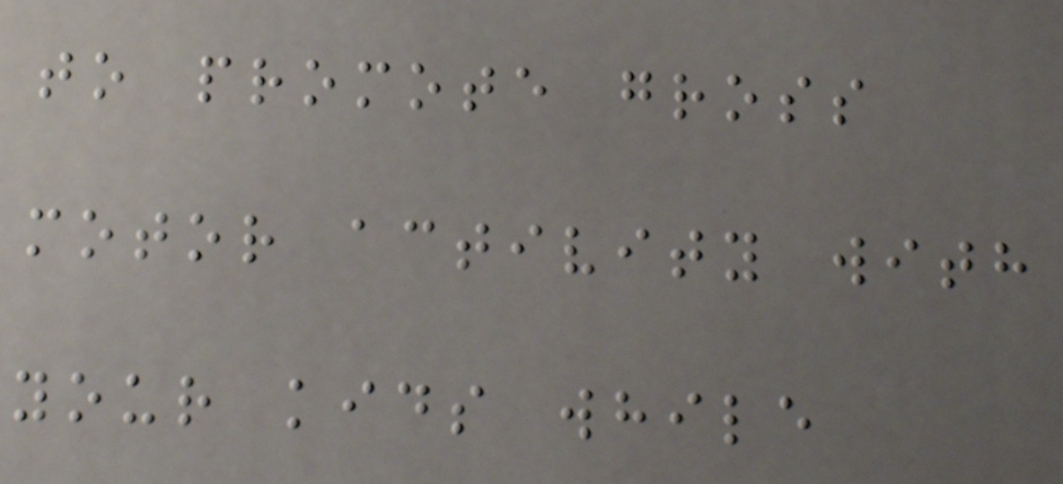to promote gross
motor activity with
your kids while
